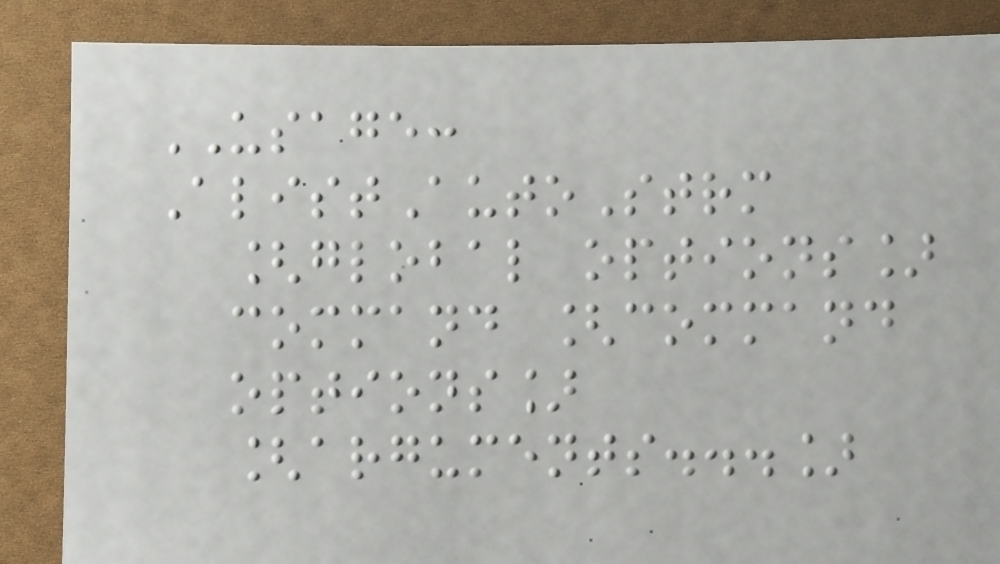USAGE:
AlistAutoStrm
[global options]
command [command
options]
[arguments...]
